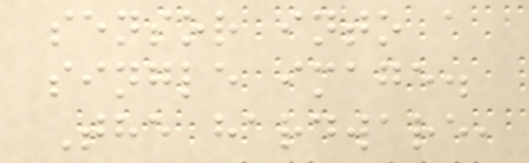sensor into a
single image.
The hardware,
